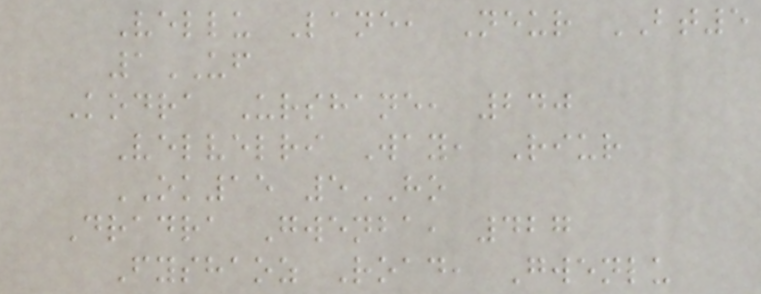Vellu Lane, Neur BT5
1UF
Kodra Urshane, 240
Velvelri Way, Riur
OK15 5HO
Dradra Gwenba, 427
Fyshaoz Road, Gwenlu
